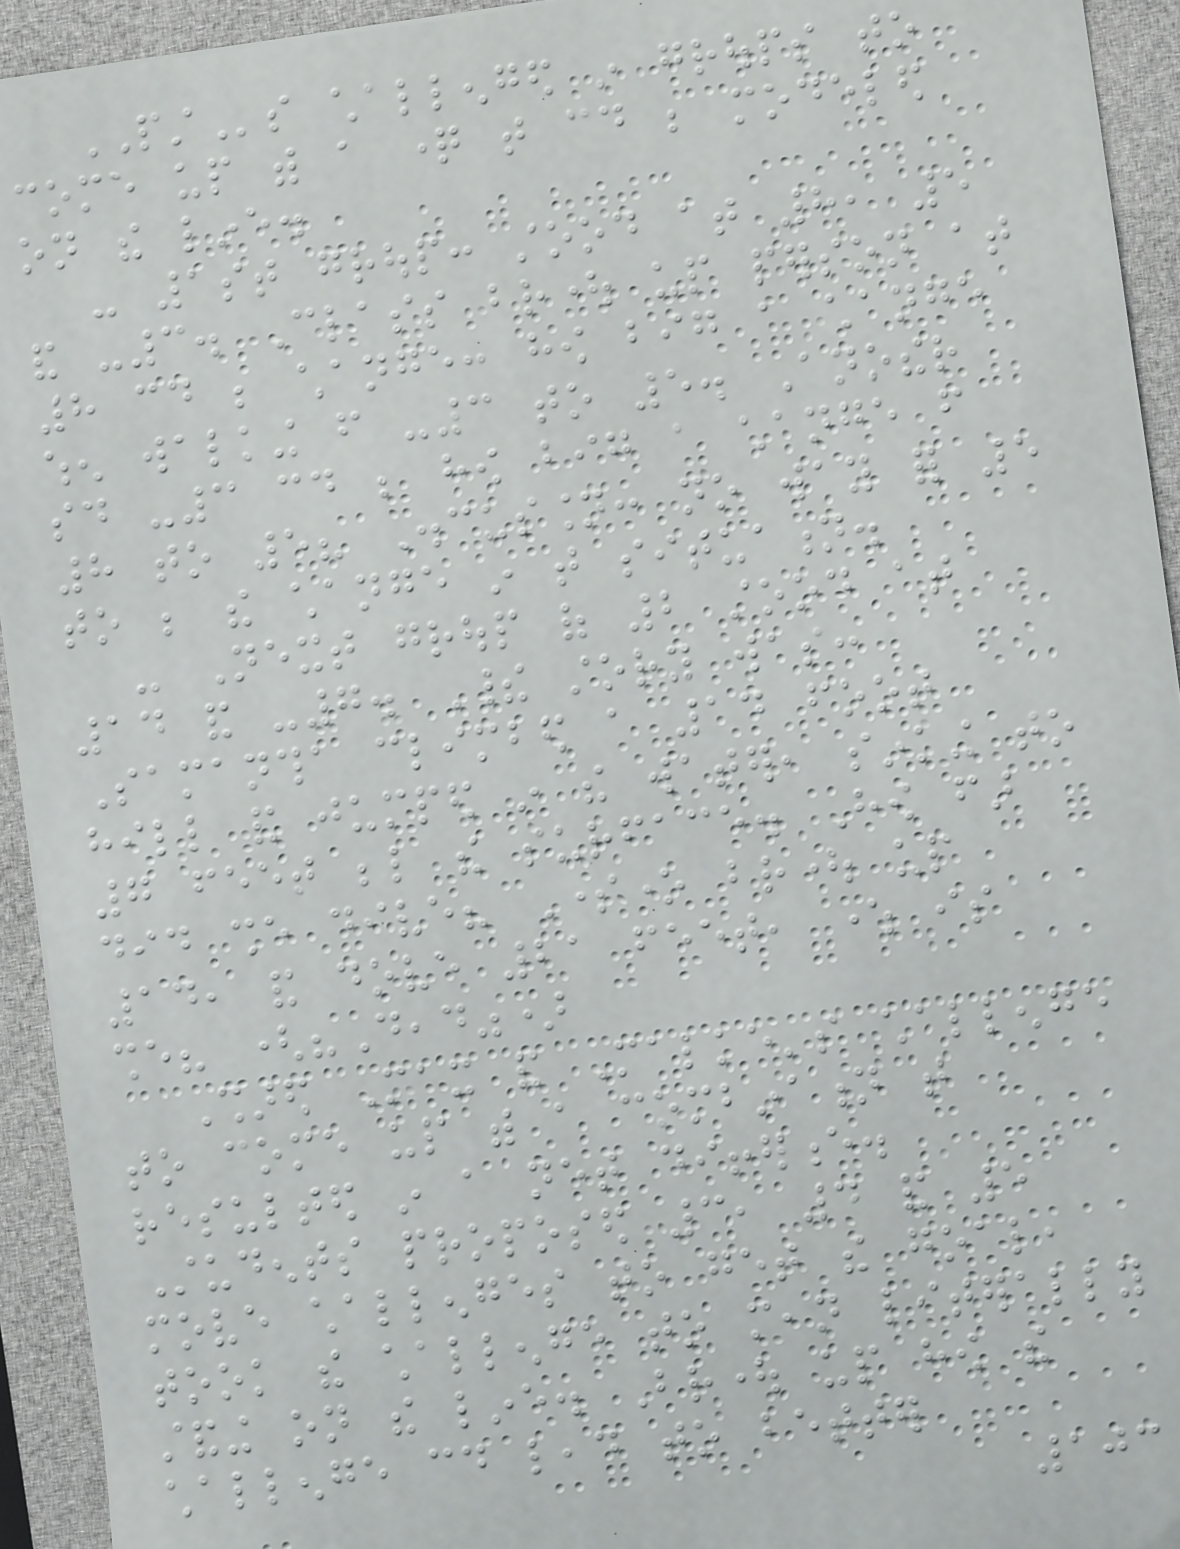PSTs challenged in groups to
come up with a question that could be modeled
on the line.
- 1st group: stood at 8, 5
and -3. Class brought up person at
8 could be change: how big a change
when walking from -3 to 5. Another
said -3 could be how big a change from
8 to 5? Discussion: no way for 5
to be the change in that situation.
- Next group of 2 stood at
14 and -7. Their story was:
Samantha climbed a 14 foot
hill and jumped in the water, sinking to
7 feet below the surface. How far
did she dive? Someone brought up
14, and dove 21 feet, where is
she? ("Dead")
Shared Max and Malke's challenge
to come up with a combination that
resulted in a net difference.
Students proposed 3, 4 and 5
move challenges to get the goal,
took the challenge to mean literally
standing on the line. Brought up how the
challenge could lead to better
103
